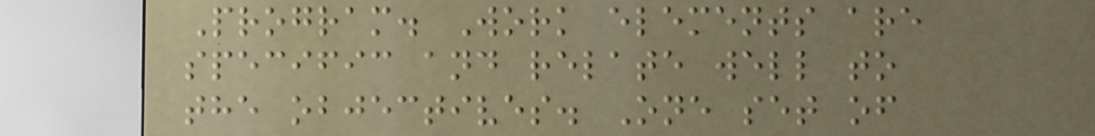Program. Work elements are
specific and relate well to
the objectives. One set of
